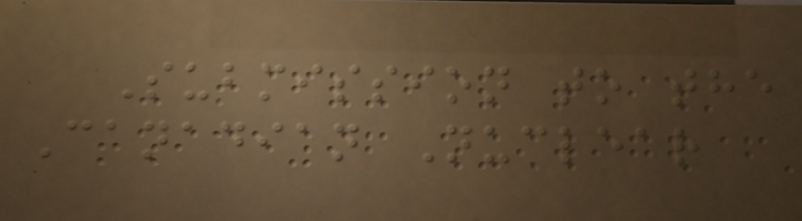Submission to the
Canadian Nuclear
